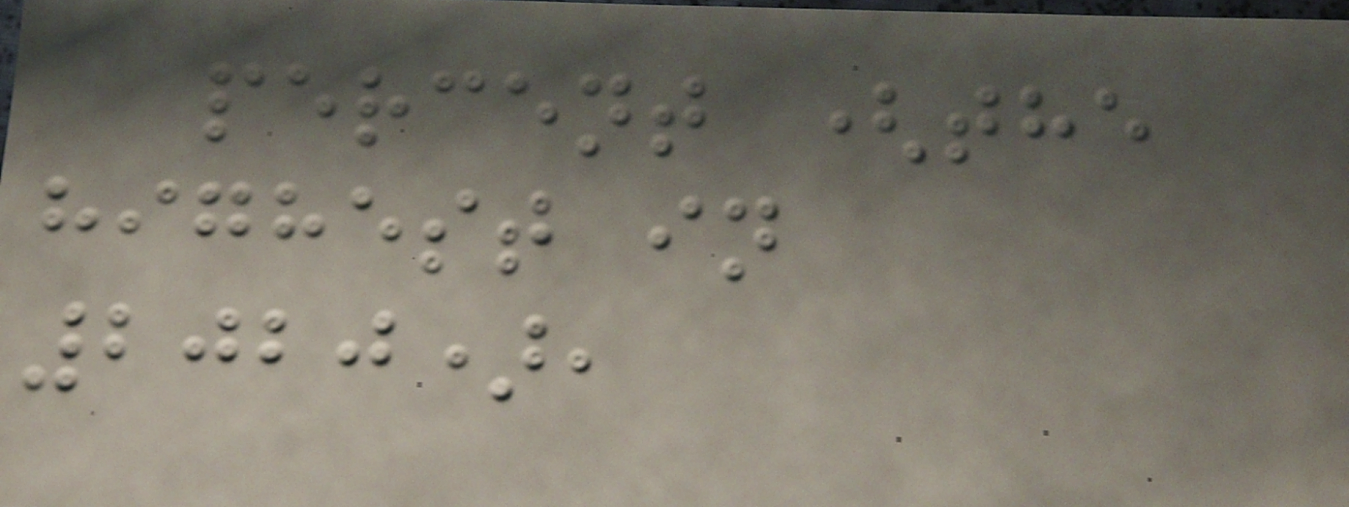percent (the
highest in
2020),
